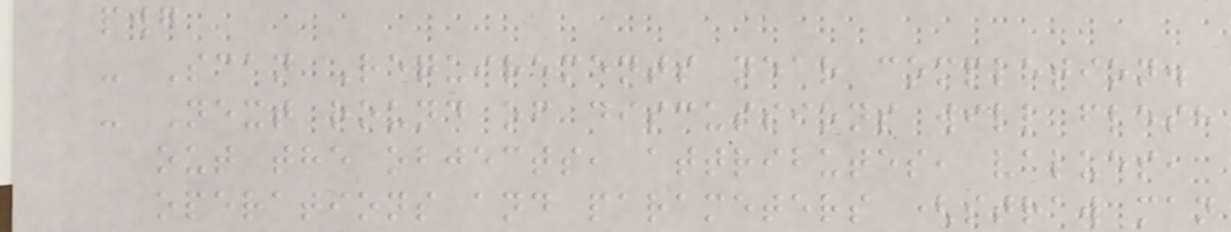pwg
- Scan Requirements near completion.
- Next round of discussions will flesh
out the objects, attributes, values,
operations and parameters (straw man
